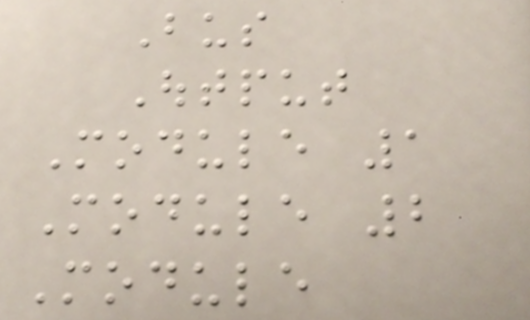Bus
Output
Module 1
Module 2
Module
